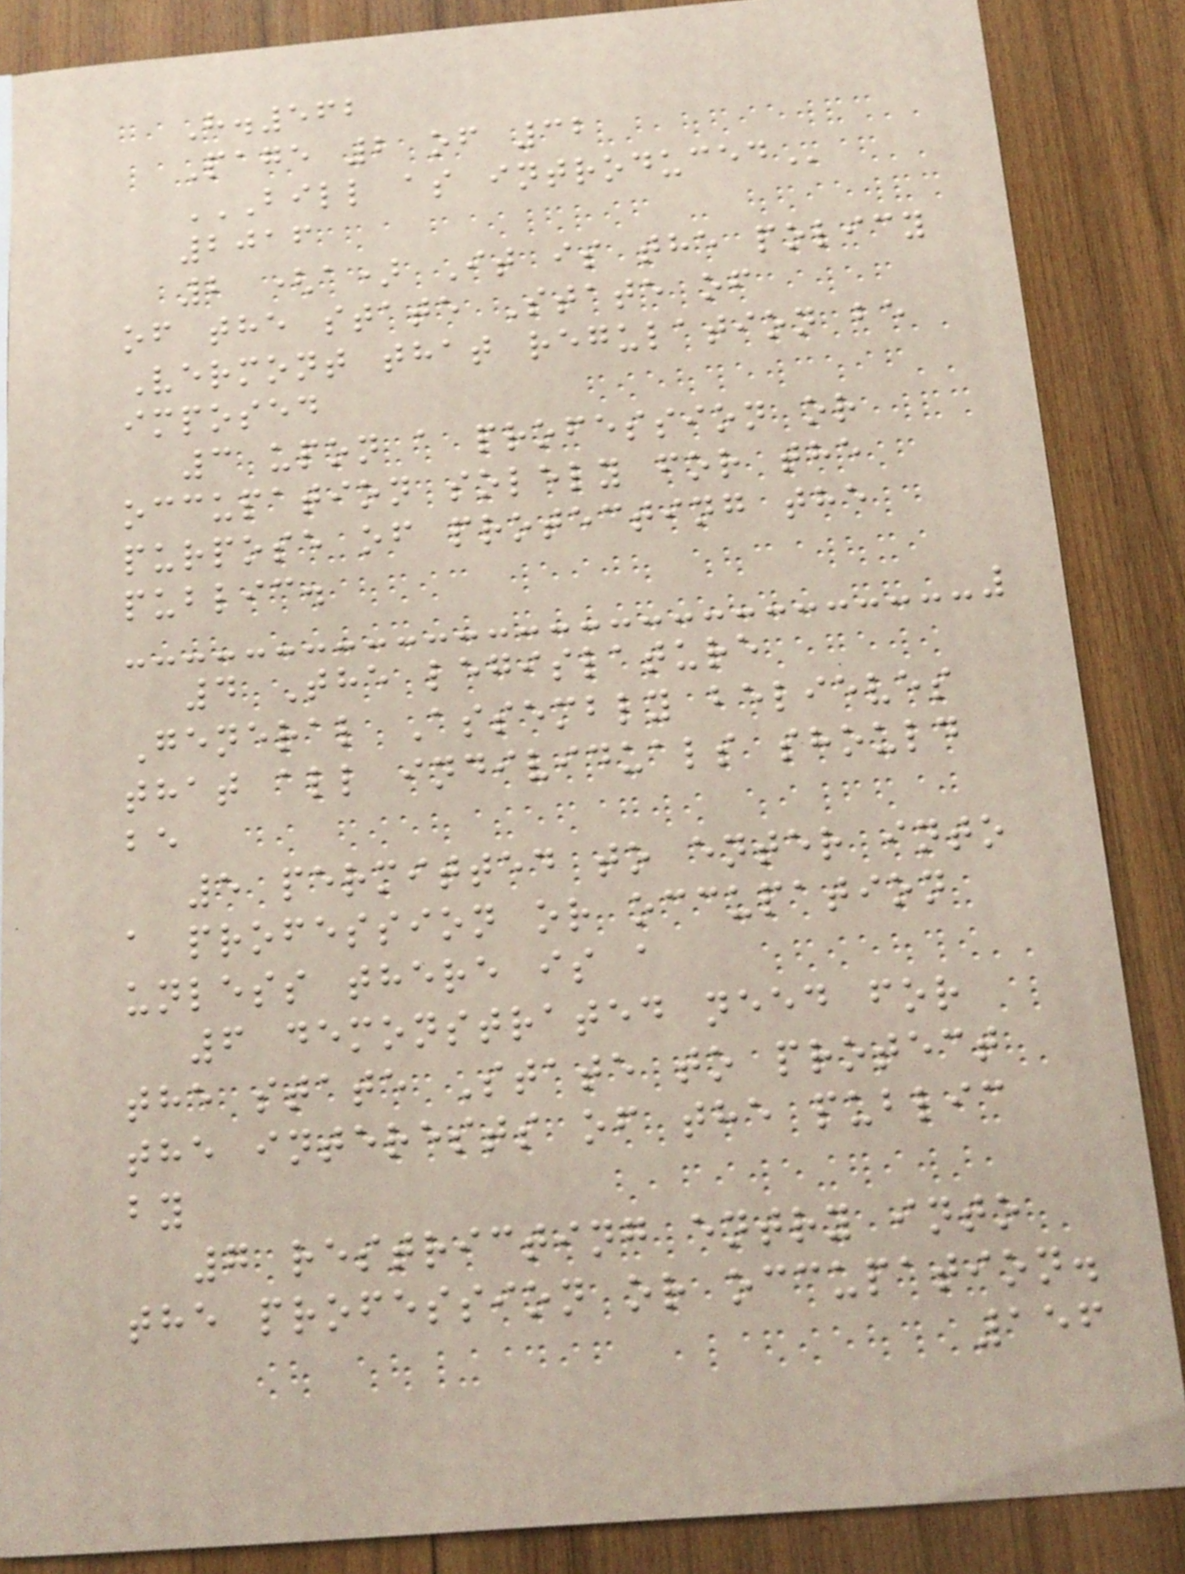H.562
Page 2 of 32
BILL AS INTRODUCED
2016
2 (a) It is the policy
of the state State of
Vermont that regulation be
imposed
3 upon a profession or
occupation solely for the
purpose of protecting the
public.
4 The legislature
General Assembly believes
that all individuals should
be
5 permitted to enter into
a profession or occupation
unless there is a
6 demonstrated need for
the state State to protect
the interests of the public
by
7 restricting entry into
the profession or occupation.
156
